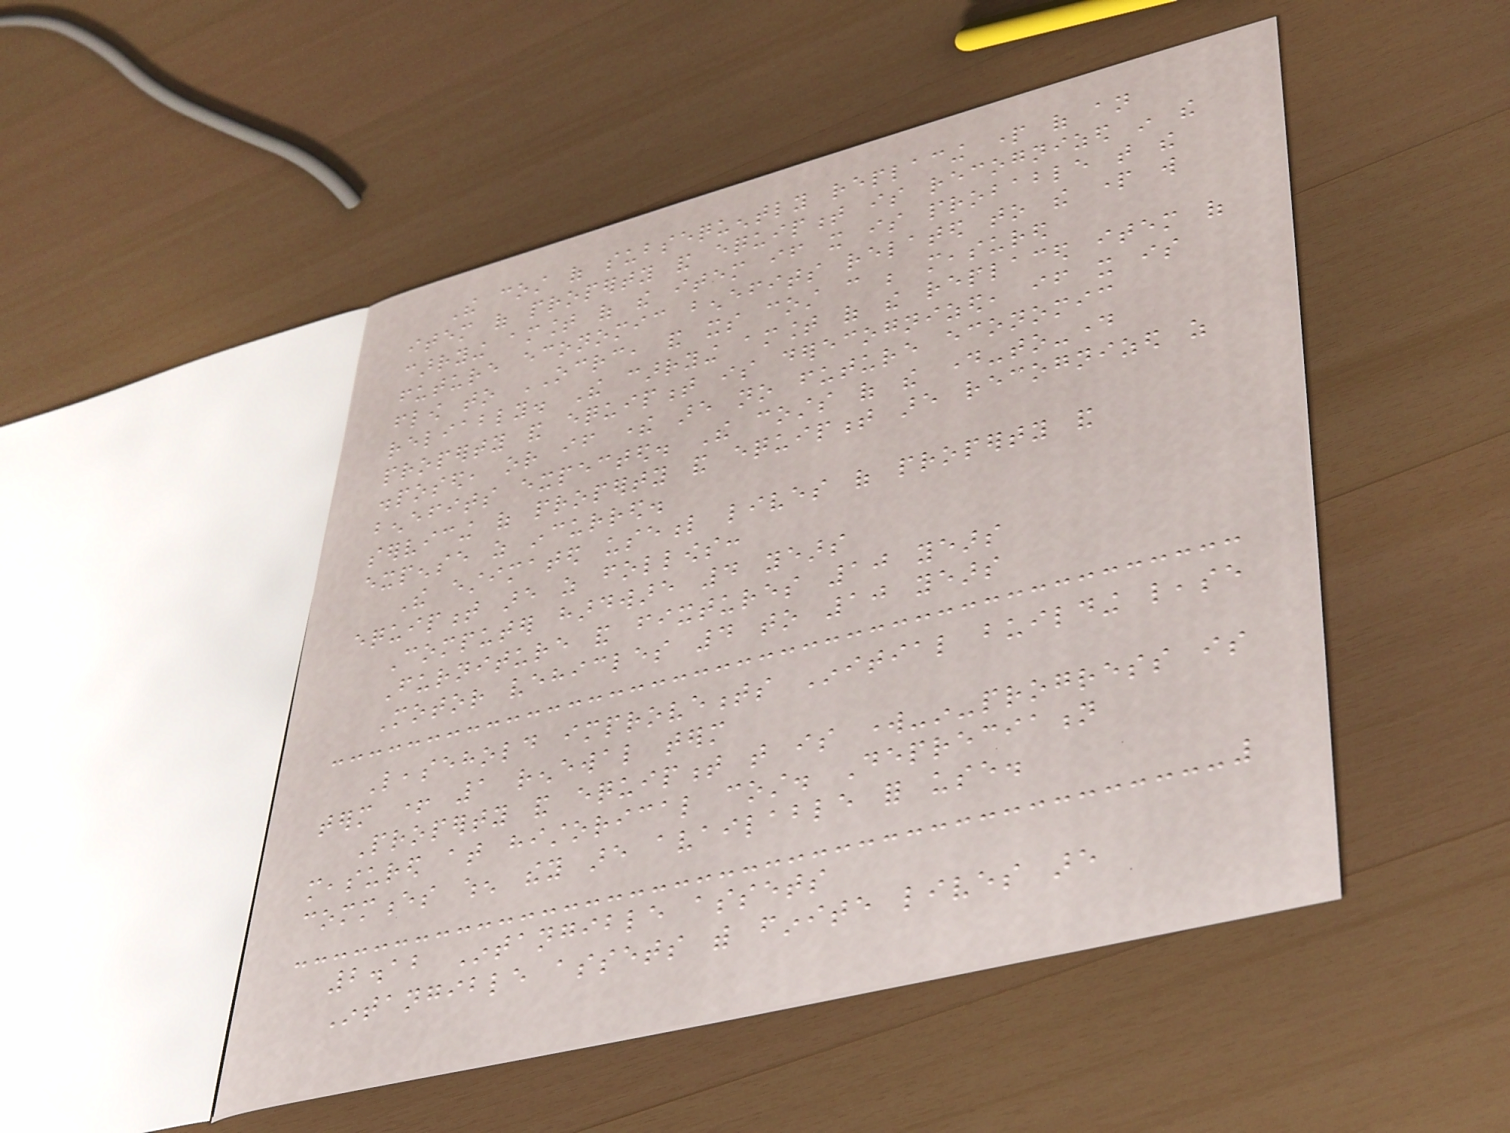The cost of subsequently replacing part of an
item of property and equipment is recognized in the
carrying amount of the item if it is probable that the
future economic benefits related to the part will
flow to OCRC, and its cost can be measured
reliably. The carrying amount of the replaced item of
property and equipment is derecognized, if it is
disposed, or if there are no future economic
benefits expected. The costs of the day-to-day
servicing of property and equipment are recognized as
expense as incurred.
The estimated useful lives of property and
equipment are as follows:
Computer hardware 4 years
Furniture and fixtures 10 years
Motor vehicles 4 to 10 years
Leasehold improvements Initial building lease
term + 1 renewal term
Property and equipment that is work-in-progress is
measured at historical cost. Depreciation
commences when they are available for use.
2.12 Intangible assets
Intangible assets with finite lives are
